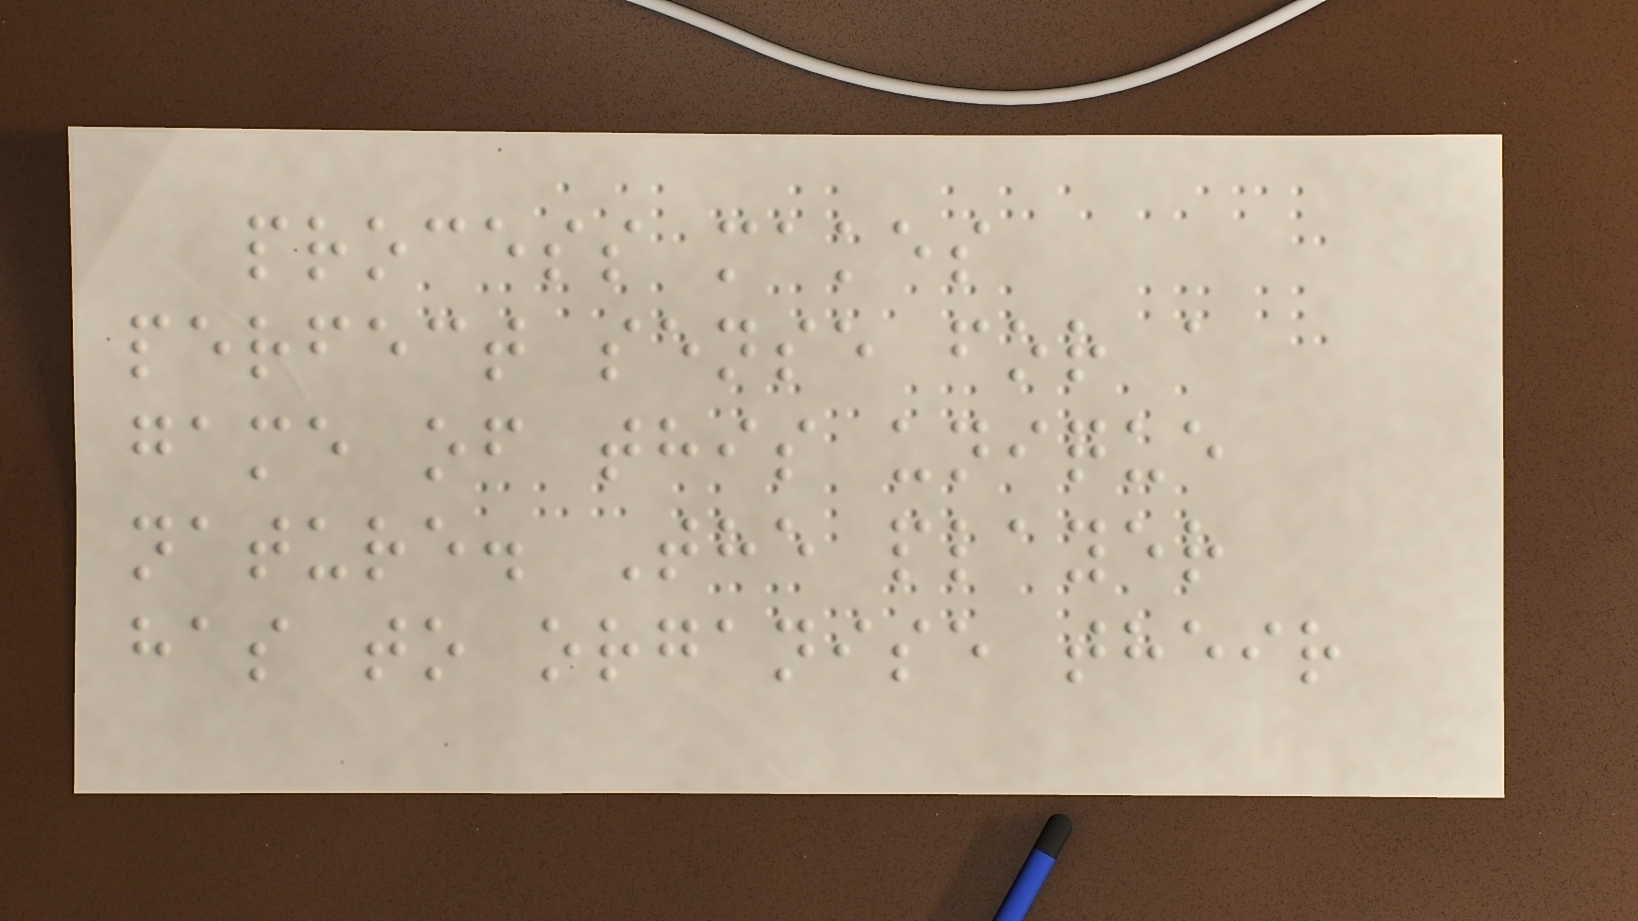process makes
perfect sense for a
game of this unique
nature. The player
has to organise their
